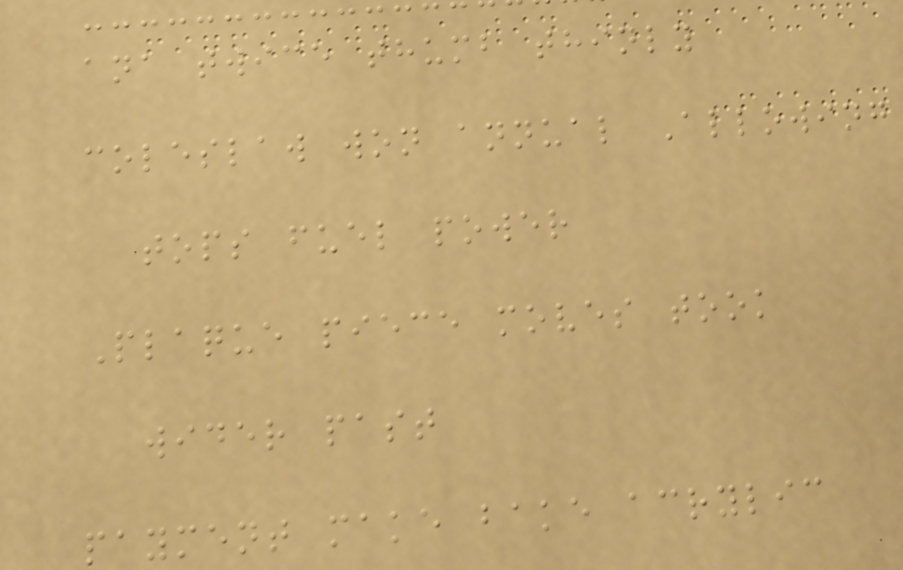ana twice thumb thinly
coleslaw won annual Allowing
tops fuel power
Plaque piece moves took
wider past
payment make bake acrylic
